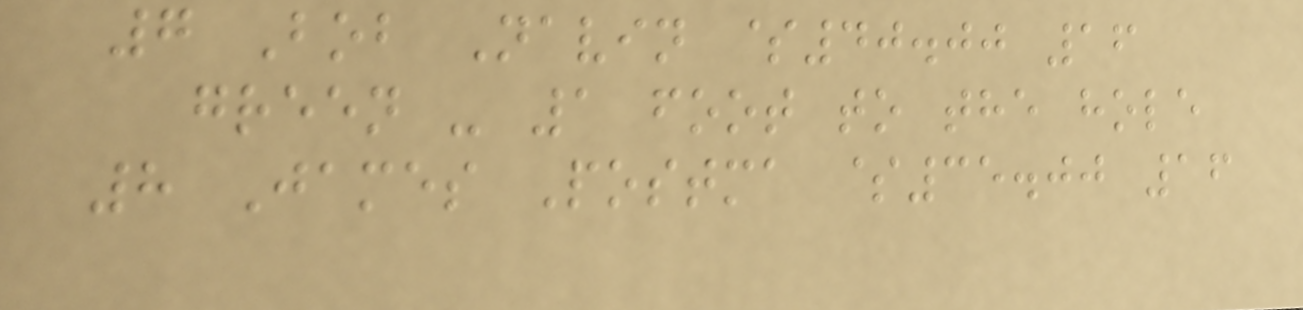7 Bob Navin $40.00 16
green - 1 foot to the hole
8 James Postma $35.00 16
